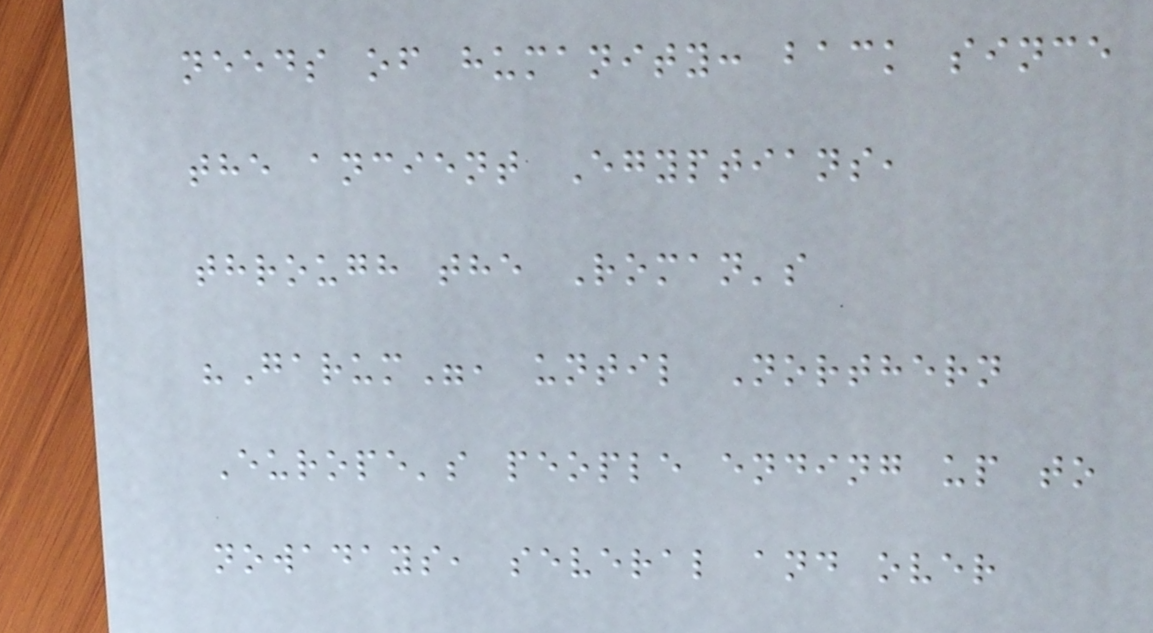needs of humanity: back since
the ancient Egyptians,
through the Roman's
"Garum", until Northern
Europe's people ending up to
nowadays, several and over
